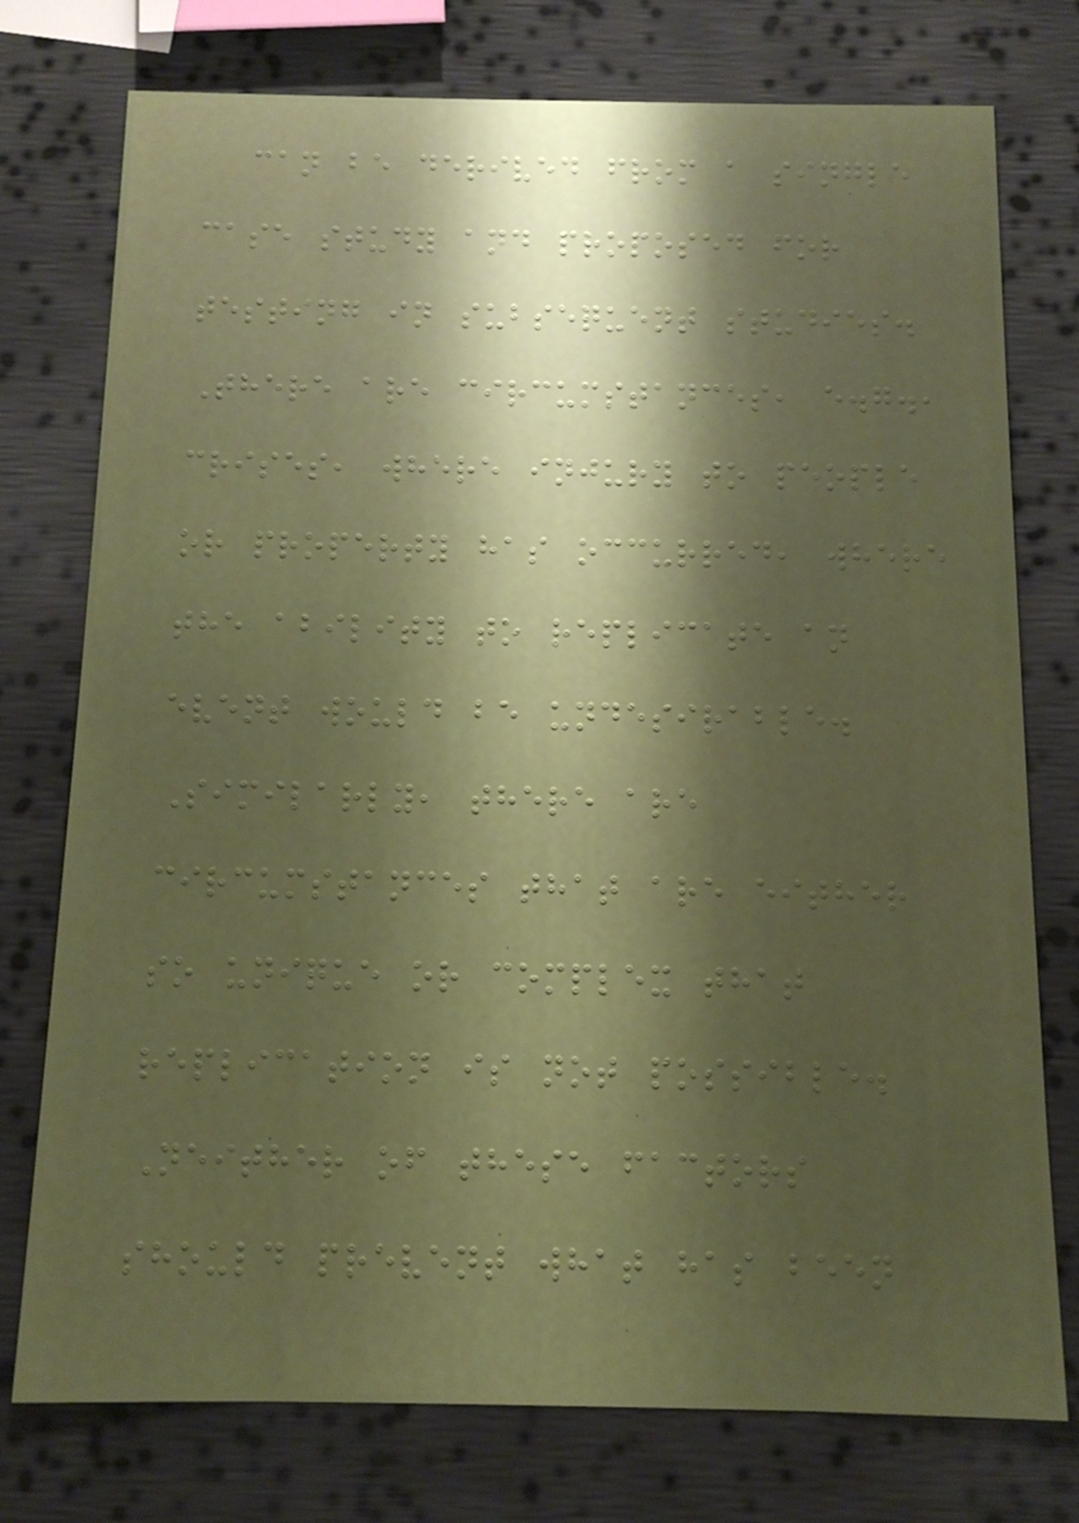can be derived from a single
case study and proposed for
testing in subsequent studies.
There are circumstances, e.g.,
crises, where injury to people
or property has occurred, where
the ability to replicate an
event would be undesirable.
Similarly, there are
circumstances that are either
so unique or complex that
replication is not possible.
Neither of these factors
should prevent what has been
